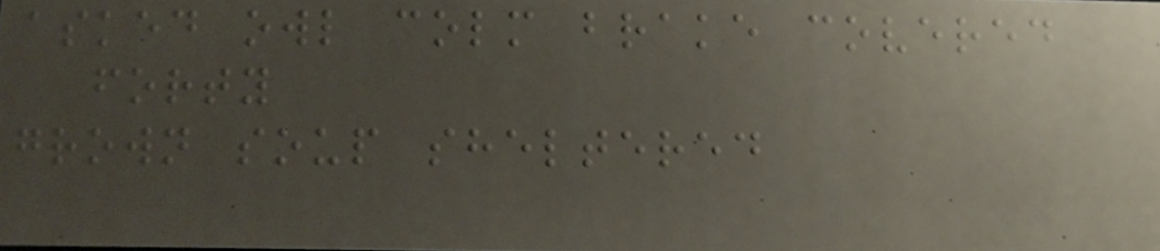asked owl colm brake covered
forty
grown soup sheltered
